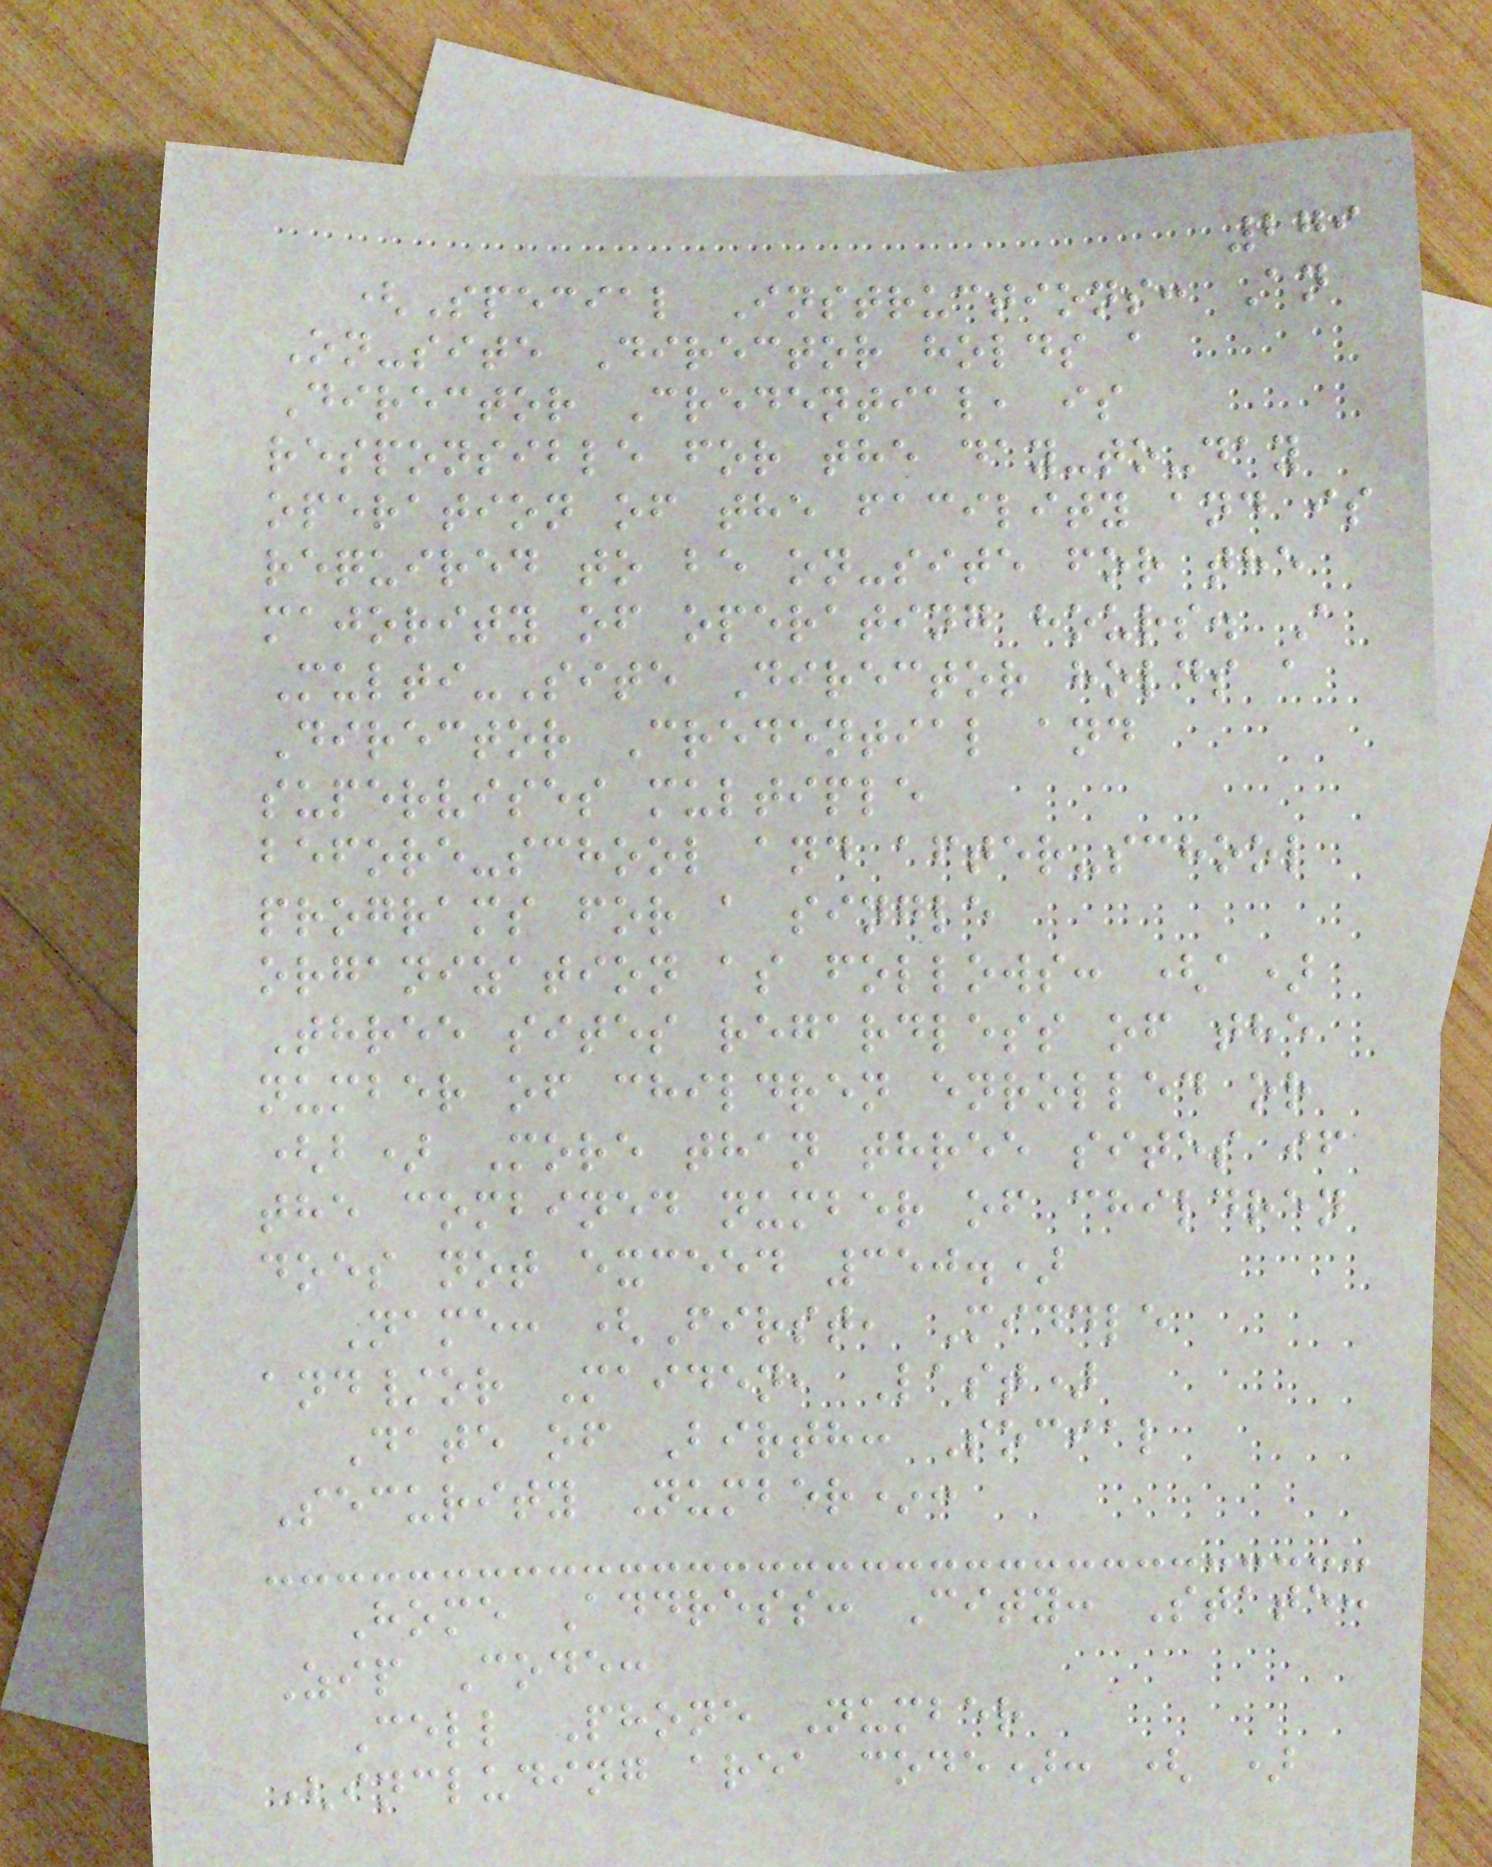279
(Special Instructions: An
On-site Director holds a
Director Credential, is
responsible for the day-to-day
operation of the facility and is
required to be on-site for the
majority of operating hours. A
Multi-Site Director holds a
Director Credential and
supervises multiple
before-school and after-school
programs for a single
organization as follows: (a)
Three sites regardless of the
number of children enrolled or
(b) More than three sites if
the combined number of children
does not exceed 350.)
Name: (First, Middle
and/or Maiden, Last)
Date of Birth: Social
Security Number*:
Home Address: City: State:
Zip Code:
Cell Phone Number
(including area code): ( )
